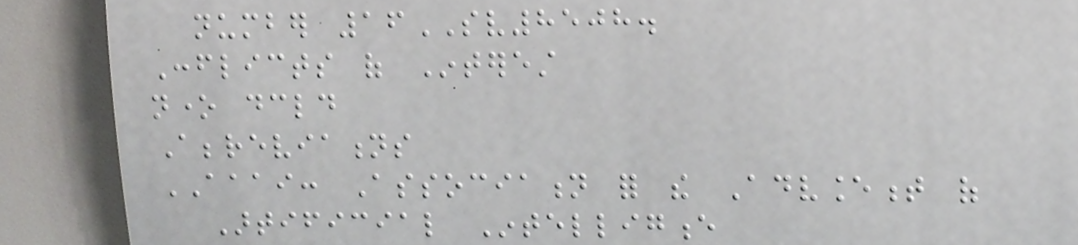number 16SV8508.
Conflicts of Interest
none declared
Abbreviations
AAAI: Association for the Advancement of
Artificial Intelligence
